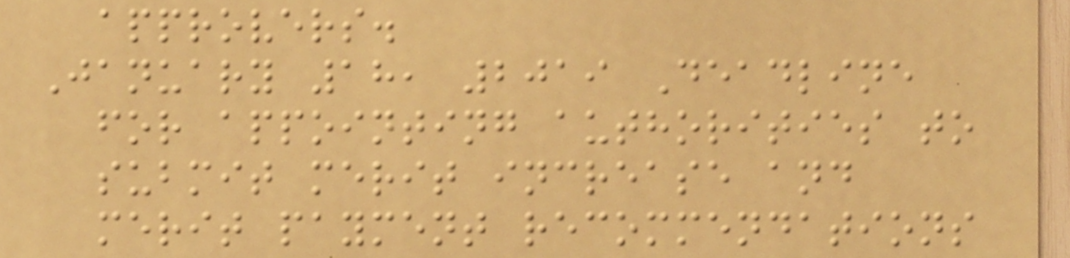approvers.
January 18, 2019 Deadline
for appointing authorities to
submit merit increase and
merit payment recommendations
